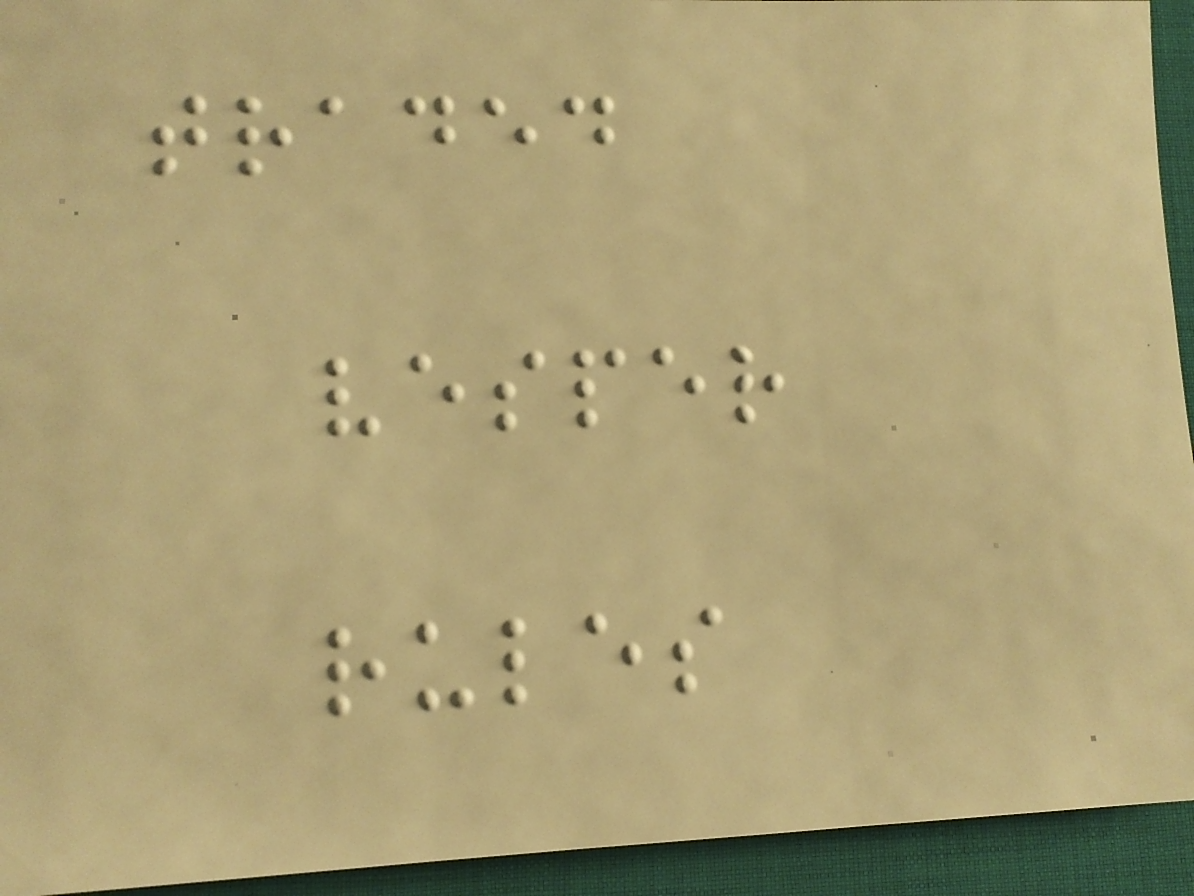traded
vesper
rules
